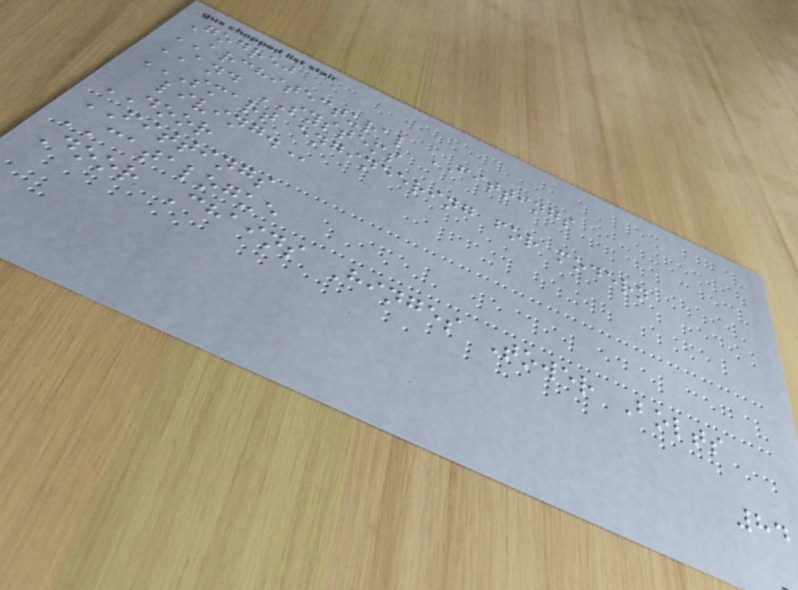Godrej
ARCHITECTURAL FITTINGS
AND SYSTEMS
SMART ENGINEERING FOR MODERN
LIVING.
DOOR
FITTINGS
CATALOGUE
Door Chains Hinges Tower Bolts
84
